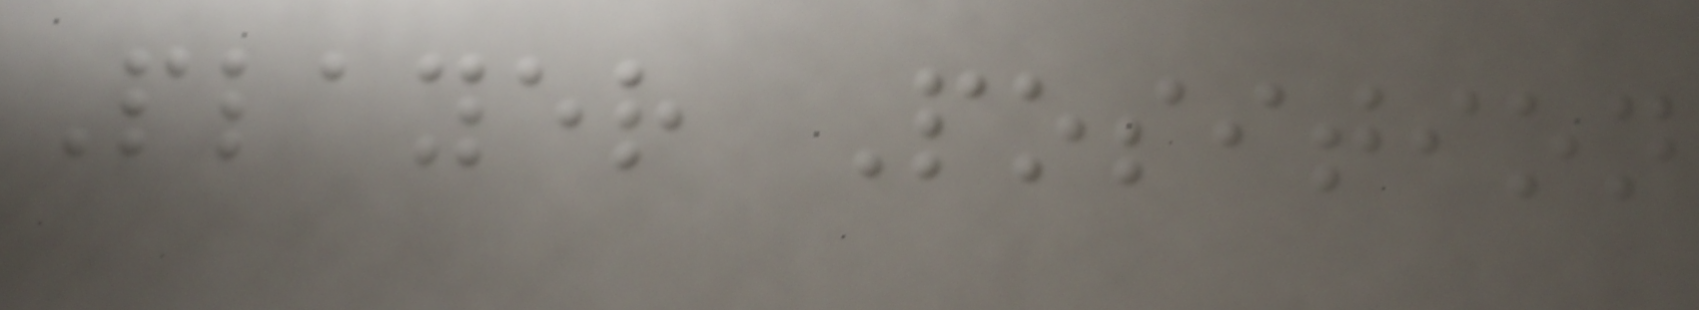Player Position
